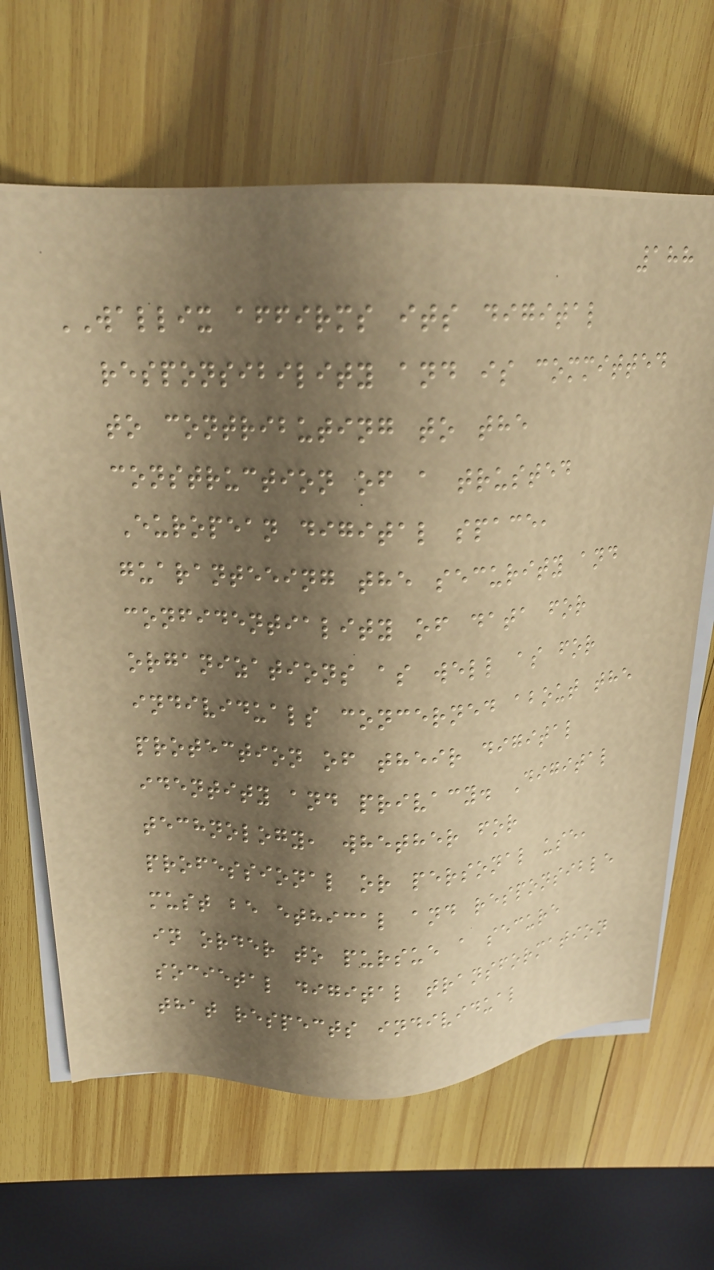188
WALLIX affirms its digital
responsibility and is committed
to contributing to the
construction of a trusted
European digital space,
guaranteeing the security and
confidentiality of data for
organizations as well as for
individuals concerned about the
protection of their digital
identity and privacy. Digital
technology, whether for
professional or personal use,
must be ethical and responsible
in order to pursue a secure
societal digital transformation
that respects individual
